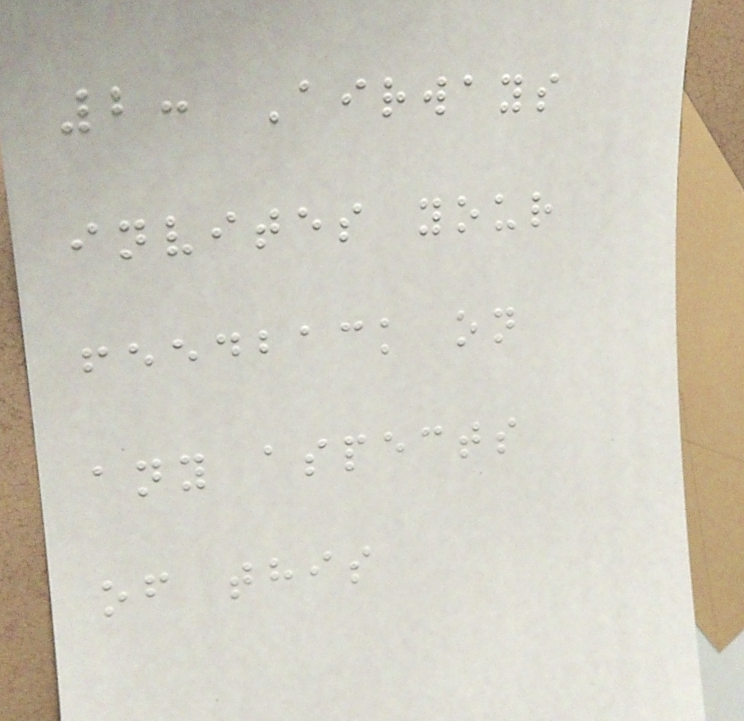2: Airways
invites your
feedback on
any aspects
of this
